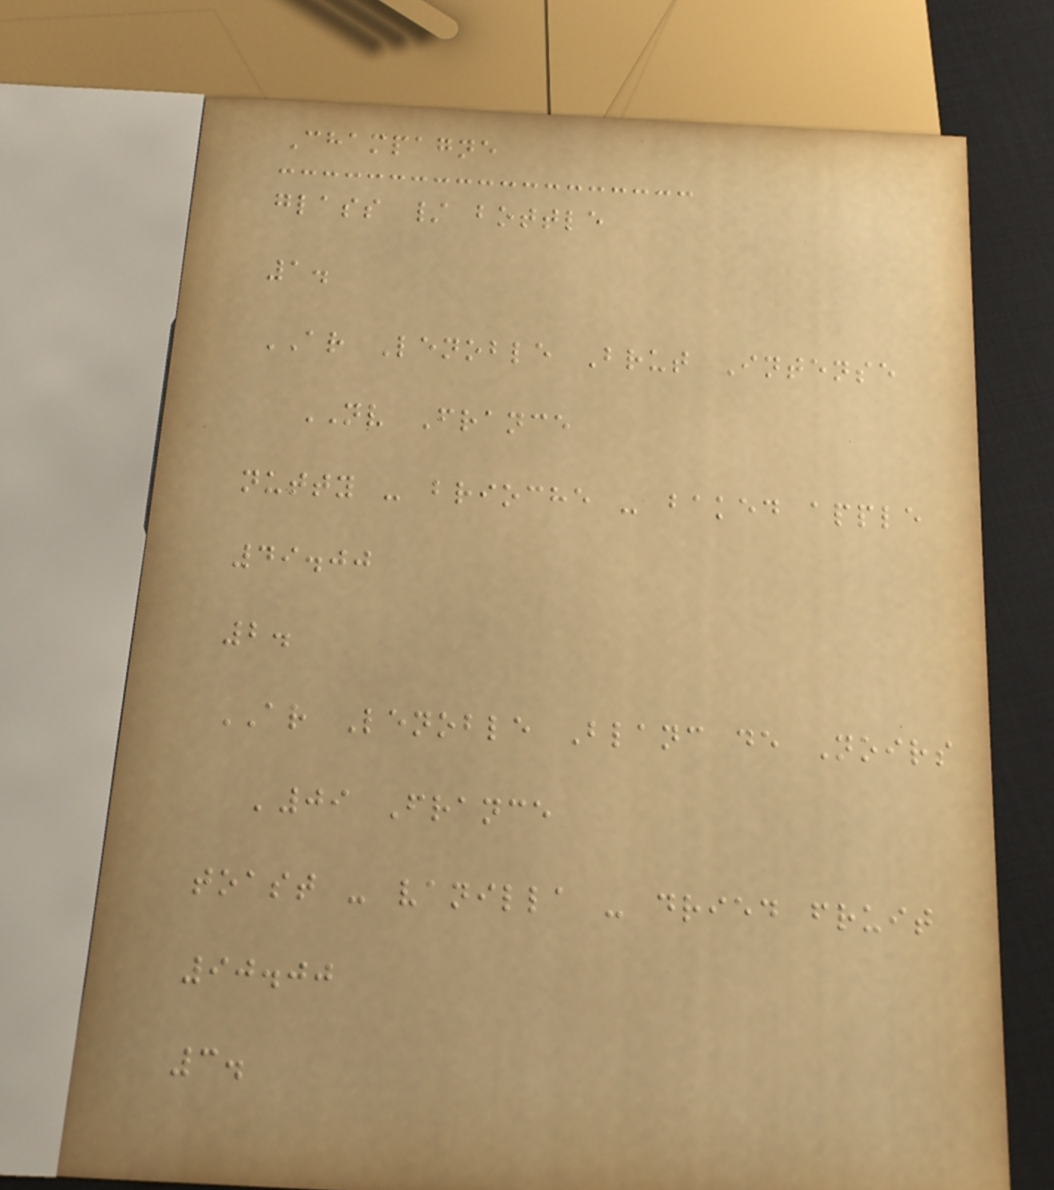Champagne
glass / bottle
1.
AR Lenoble Brut Intense
NV France
nutty - brioche - baked apple
49.00
2.
AR Lenoble Blanc de Noirs
'09 France
toast - vanilla - dried fruit
90.00
3.
